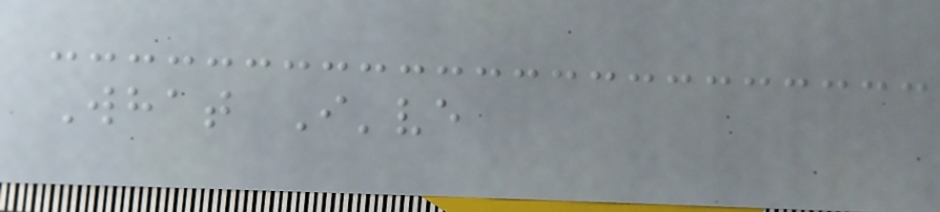What I've
